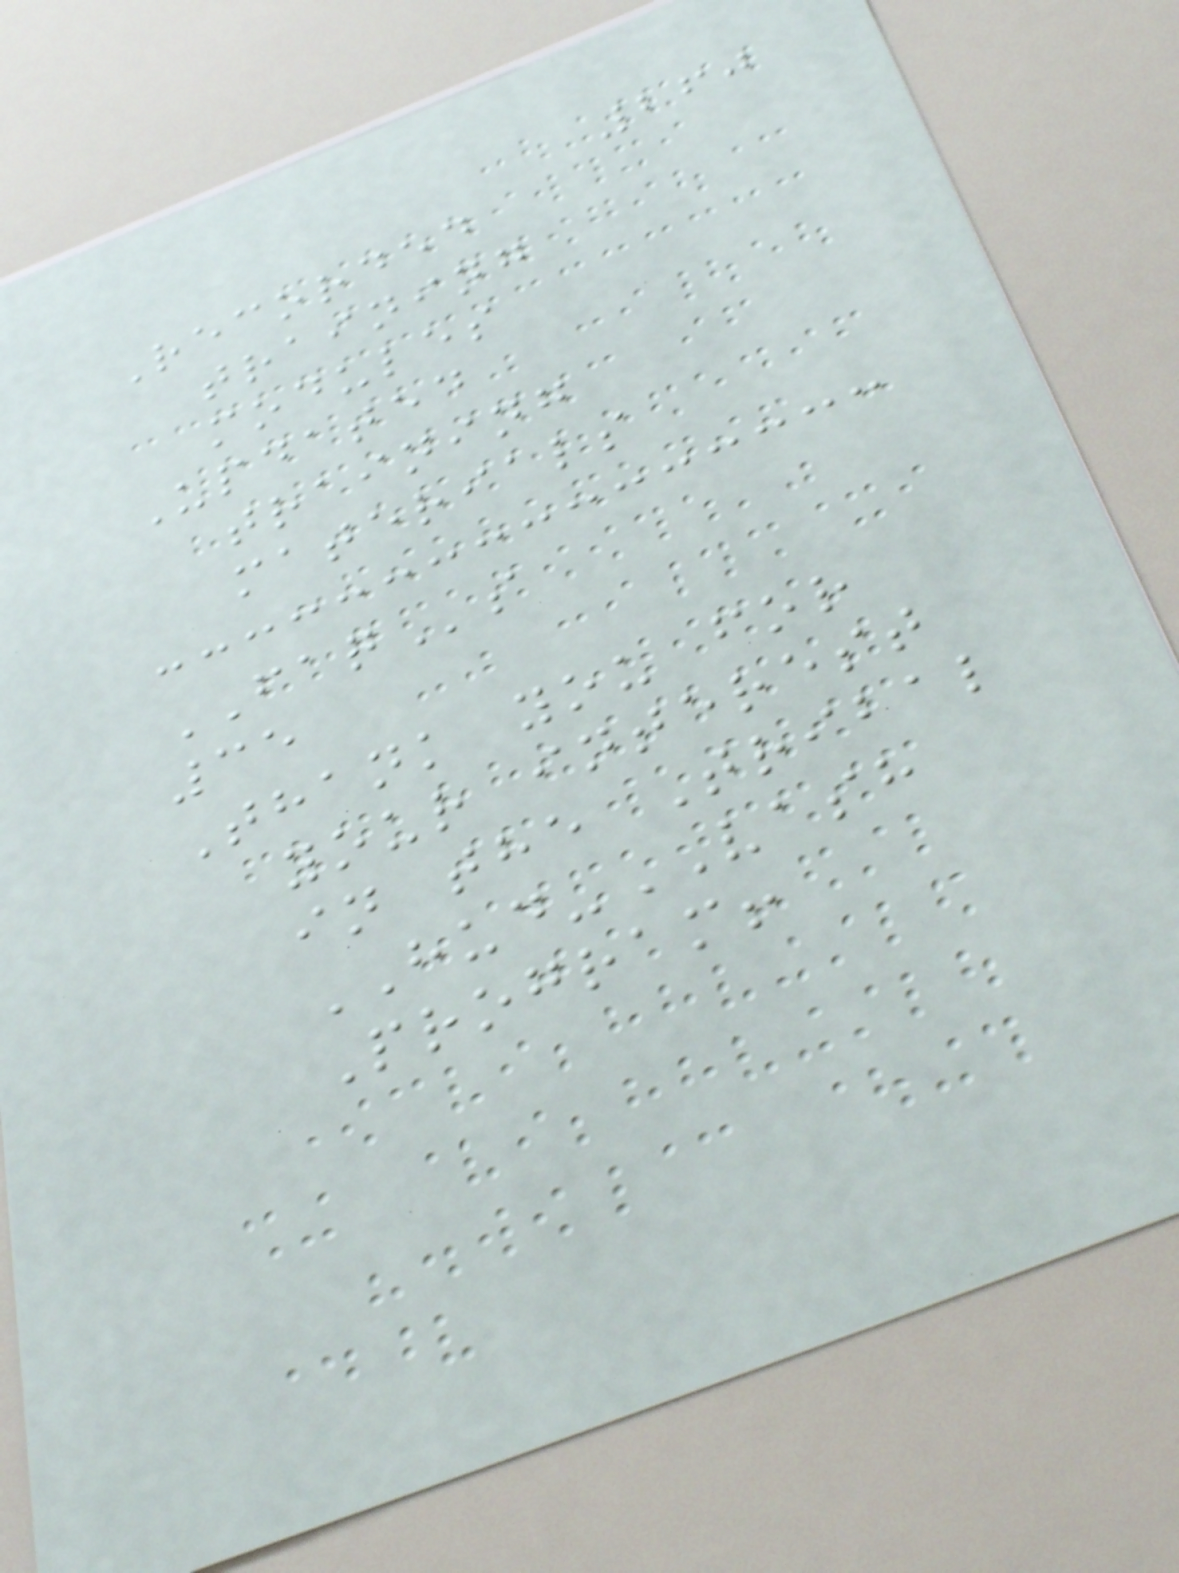260
Recorded
training
modules
Updated
training
materials
FAQs
35
Thank you for
your interest
in the Tribal
HUD-VASH
Program!
